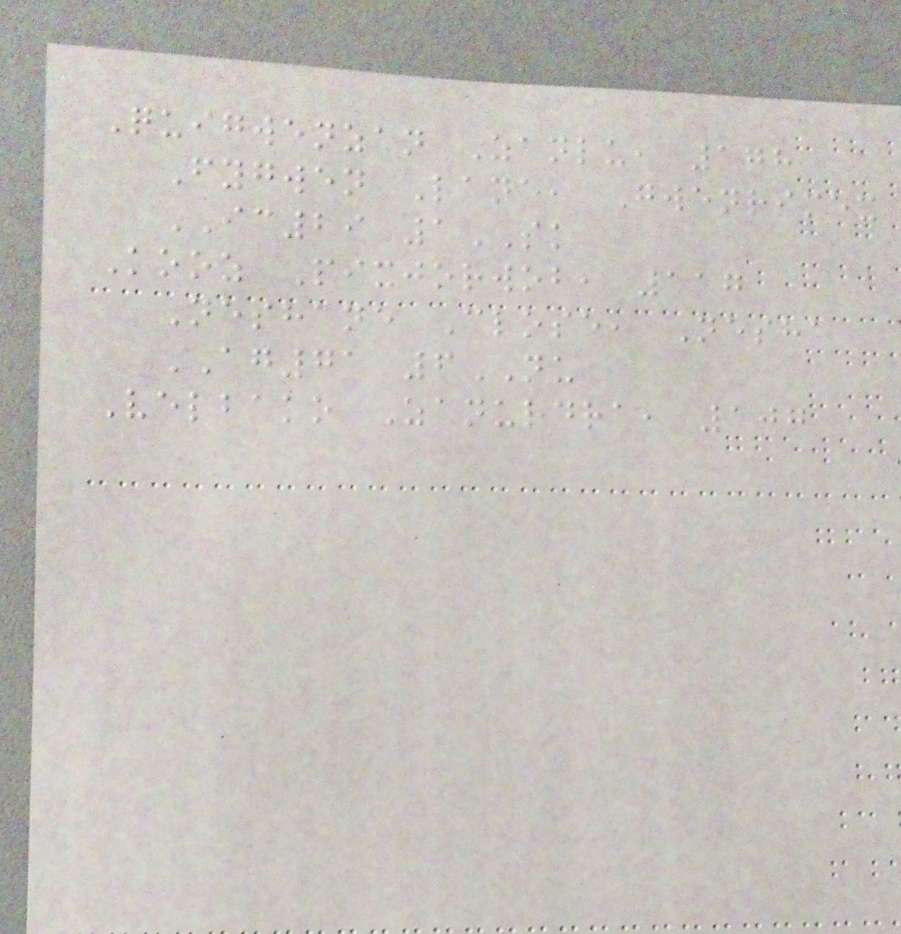Quigwenzan Zanlu, 178
Fygwen Lane, Gwenrimex
IC29 1SK
Kooz Pixjorwob, 117
Neshane Close, Nesha
AG71 6NU
Velbako Zanurdra, 107
